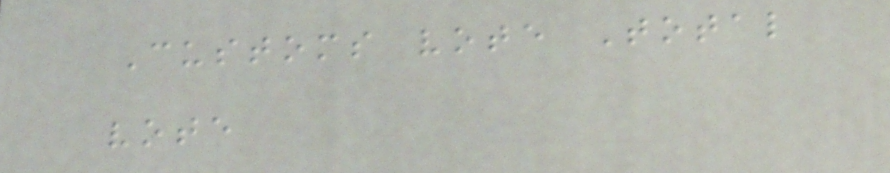Customs vote Total
vote
